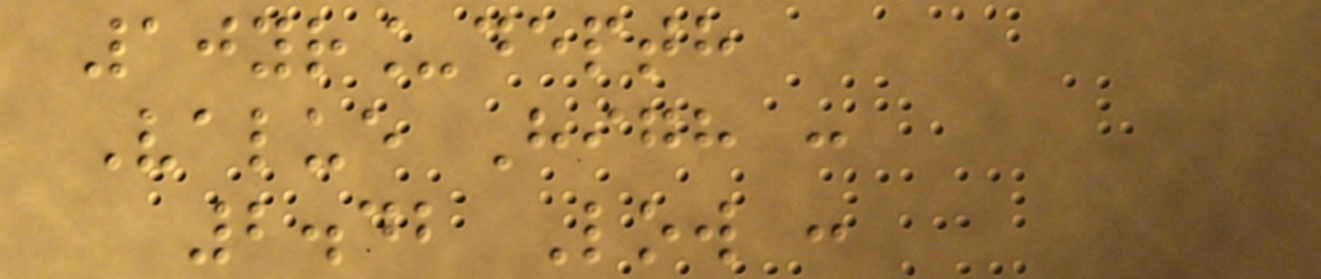10yr_depth
Value High :
2.42 Low :
